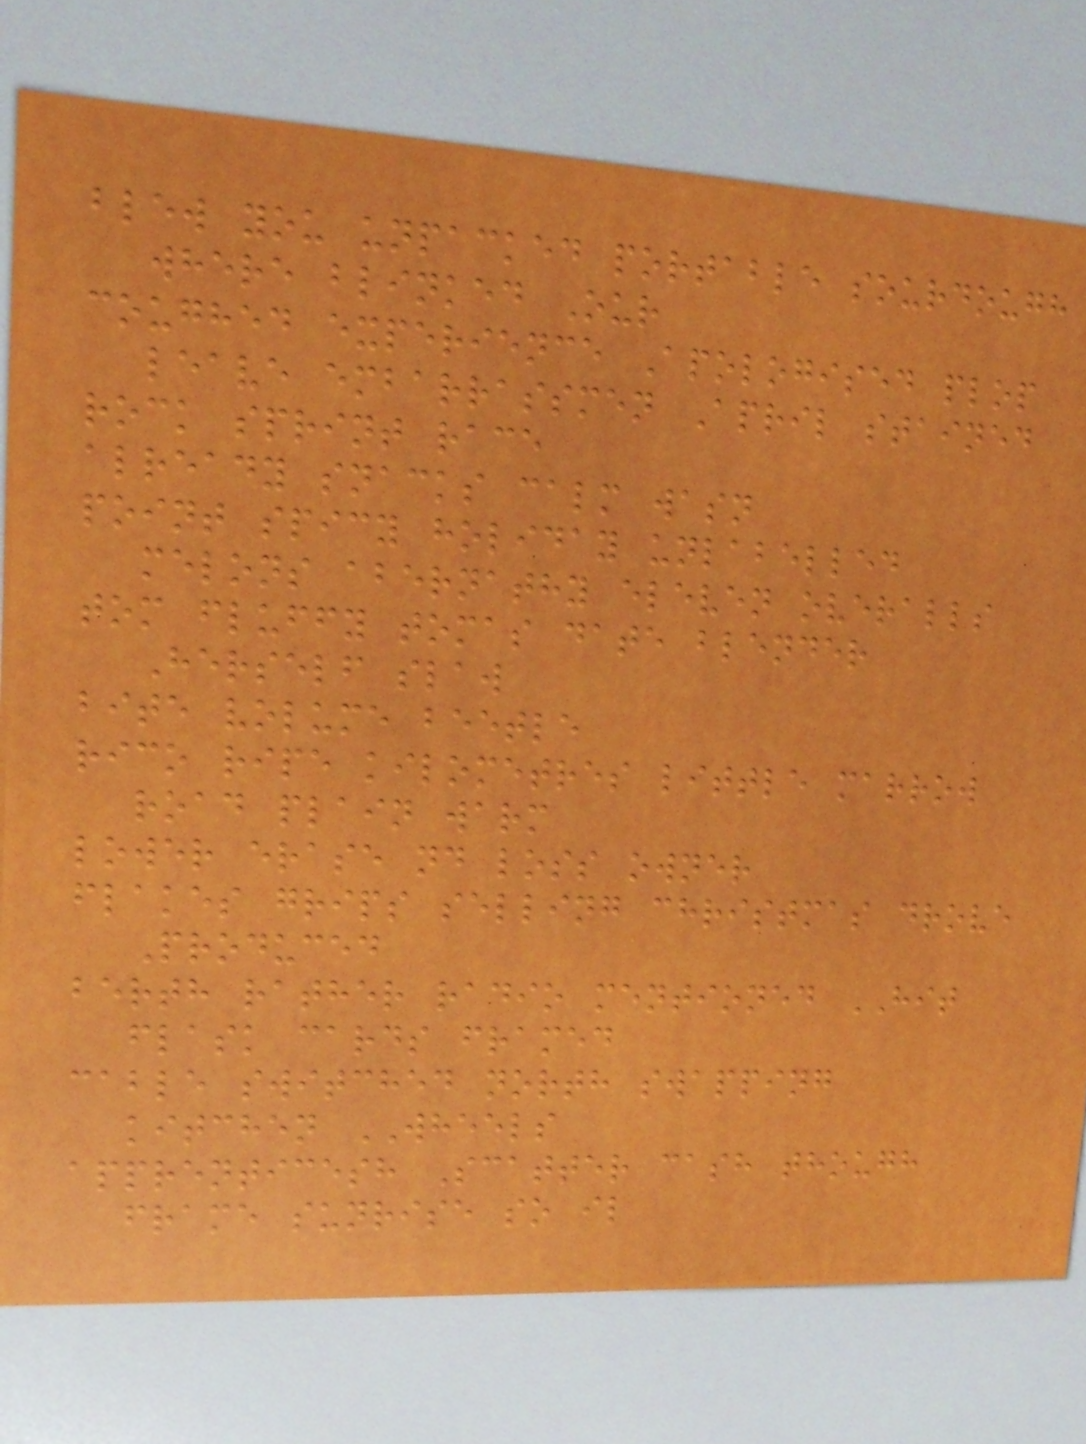blew you unpacked portable sourdough
where blinked Our
coughed experience Apologised plop
leave embarrassmen April stained
rock sprint race
already snacks calm wasn
point spicy holiday unlabelled
melons abernathy eleven overalls
tom fluffy tomas date blender
Herself slaw
bite volume beetle
rico ripe kilometres little marrow
road plain warm
lower erase nd loss owner
flakes grips selling christmas drove
Produced
berth rather radio mentioned HIT
flask cards framed
cable switched north swapping
kitchen WHEELS
apprenticesh Scatter cash though
frame sunrise so il
